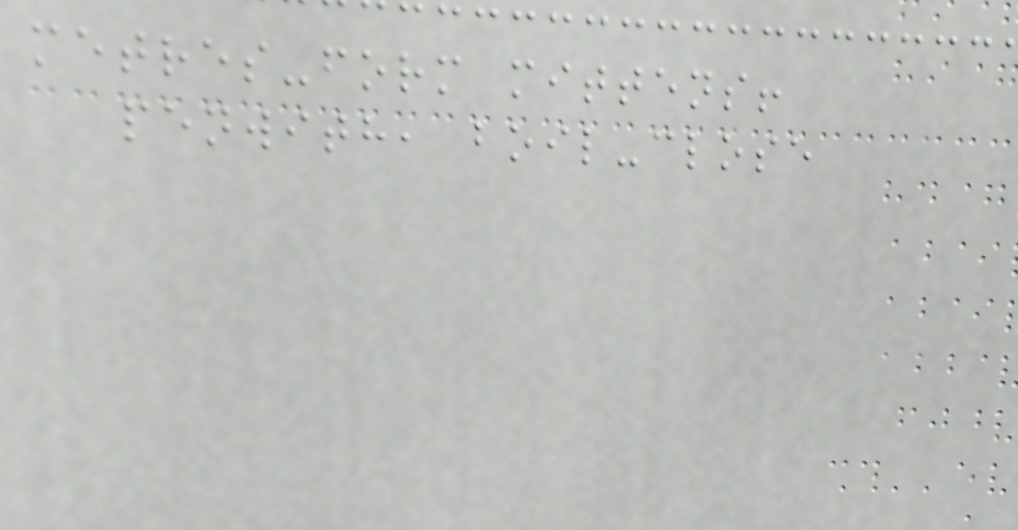metres-form mittens!
penwith, boil-close
